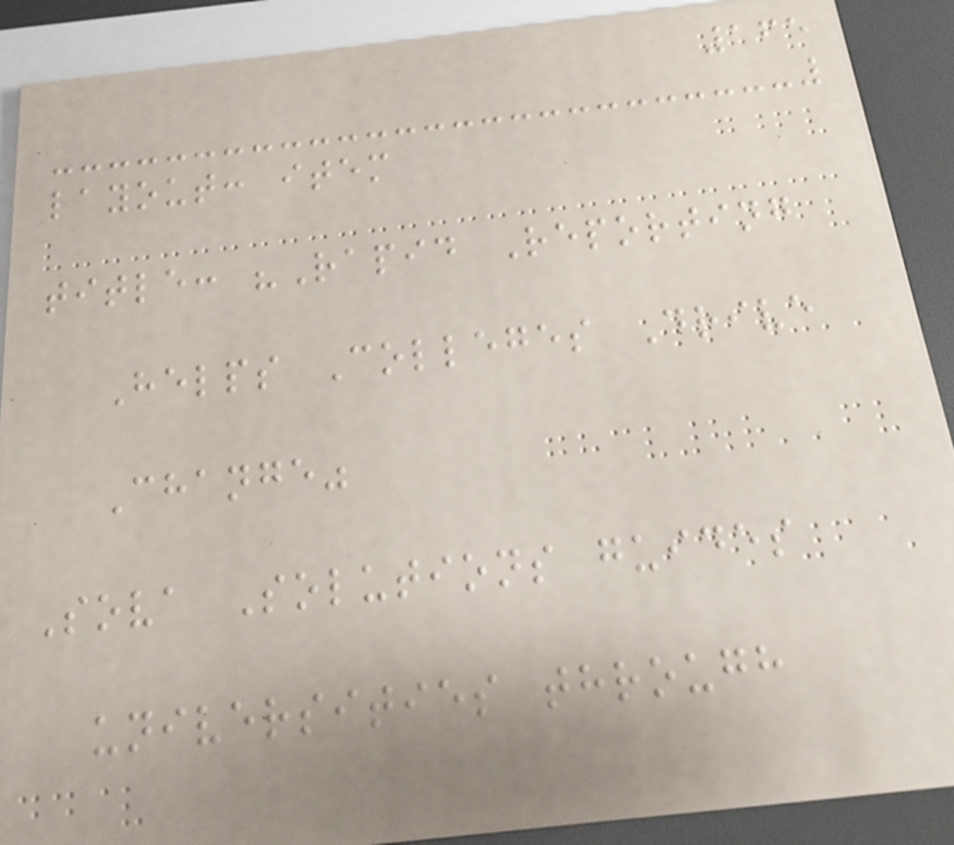165
layout: item
title: "Rapid Reporting
Helps Colleges Drive
Change"
Sova Solutions guides
universities through
